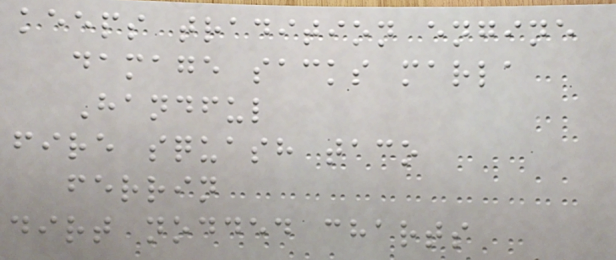keeps tradition engine
damage sacks marla
Handful
fire squash taco
ferrin
dirt nodded charts
